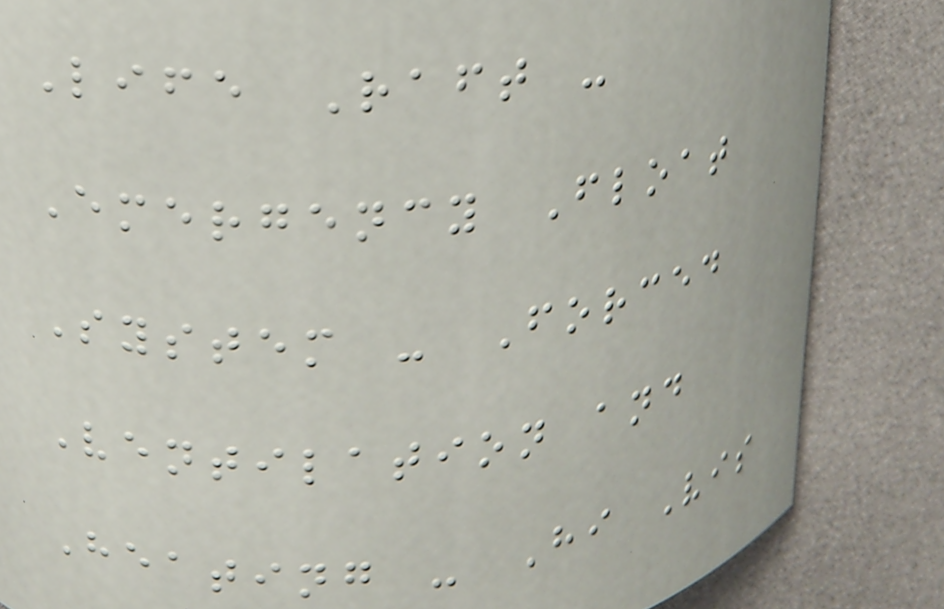Life Raft -
Emergency Float
System - Forced
Ventilation and
Heating - Hi Vis
